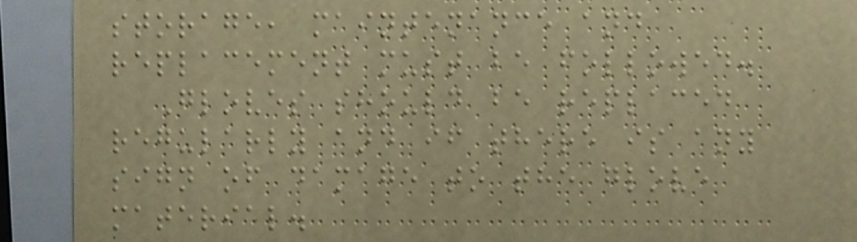storage, maintenance and
replacement must be followed.
Gloves should be replaced
regularly and if there is any
sign of damage to the glove
material.
